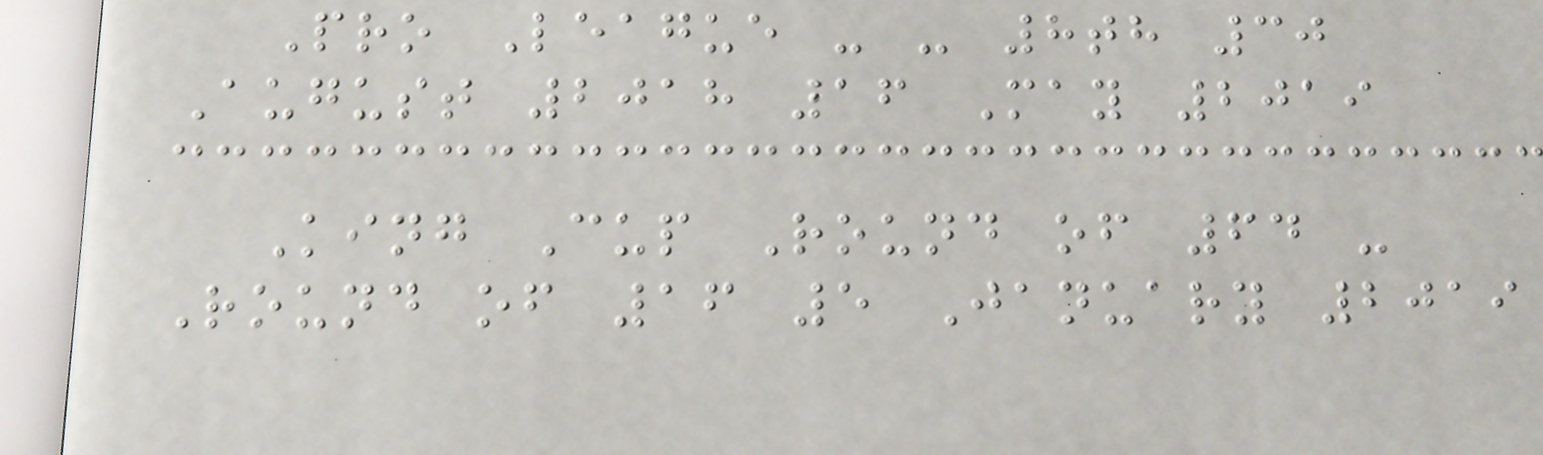Pro League - - 8th 30
August 2018 16 May 2019
King Cup Round of 64 -
Round of 16 5 January 2019
